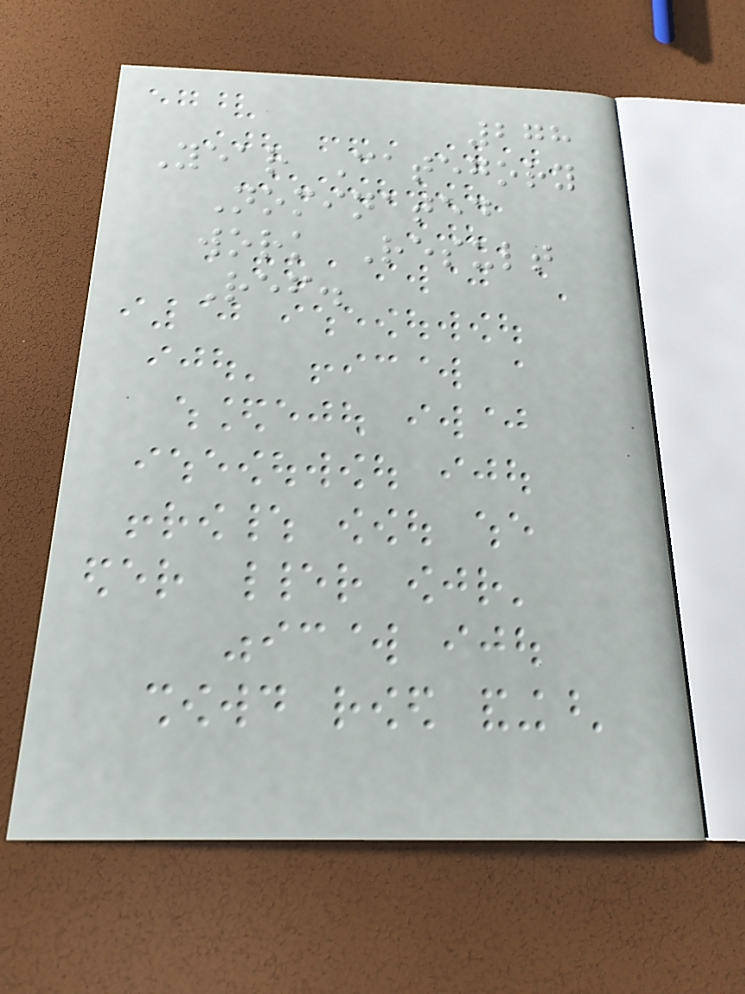278
Year Category
Nominated
work Result
Ref.
